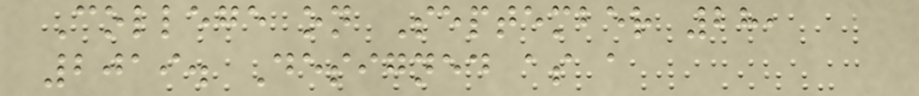College on September 28,
2019. Designed as a
